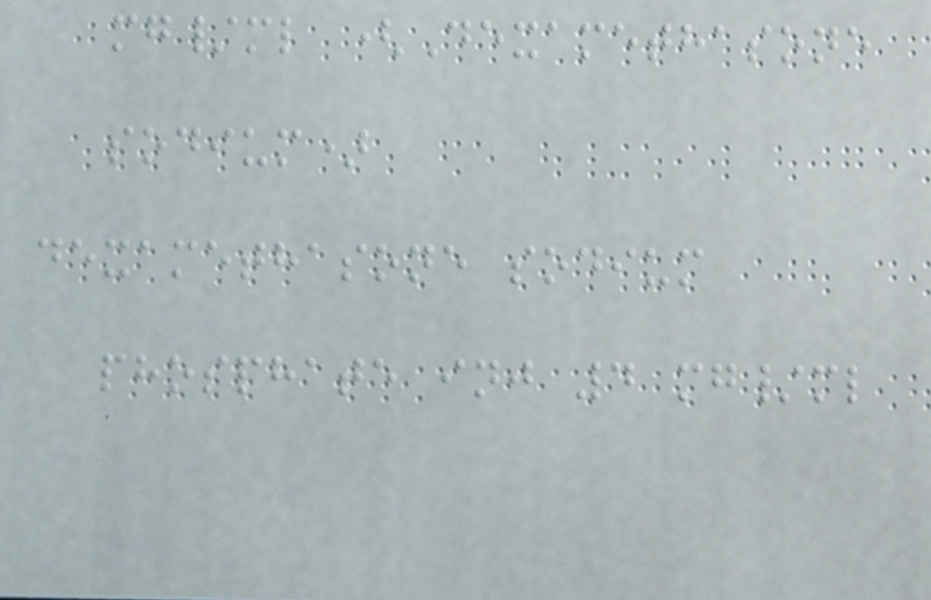mg/ml (Dexamethasone
sodium)
dexamethasone sodium
phosphate inj 4 mg/ml
